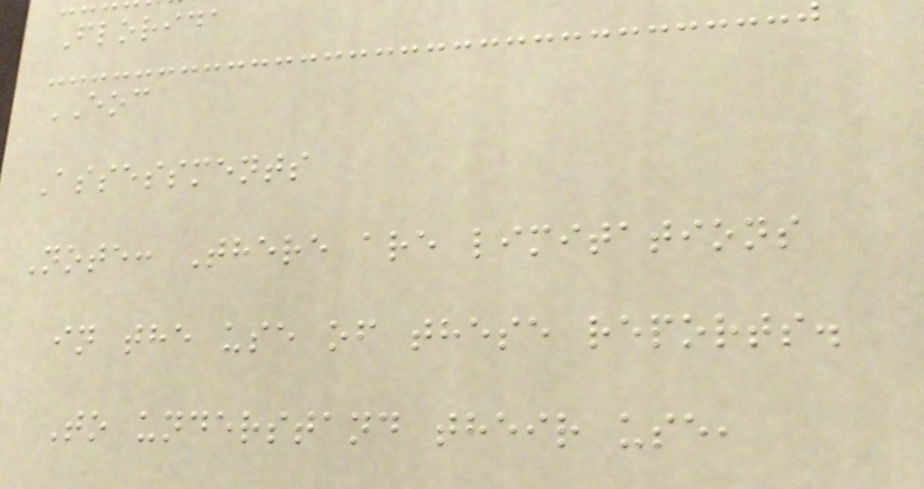Florida
EOC
Assessments
Note: There are limitations
in the use of these reports.
To understand their use,
